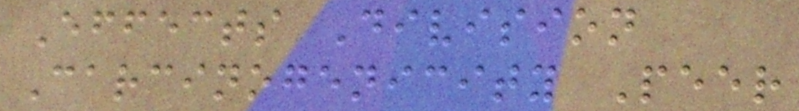Effects Division
Carcinogenicity Peer
